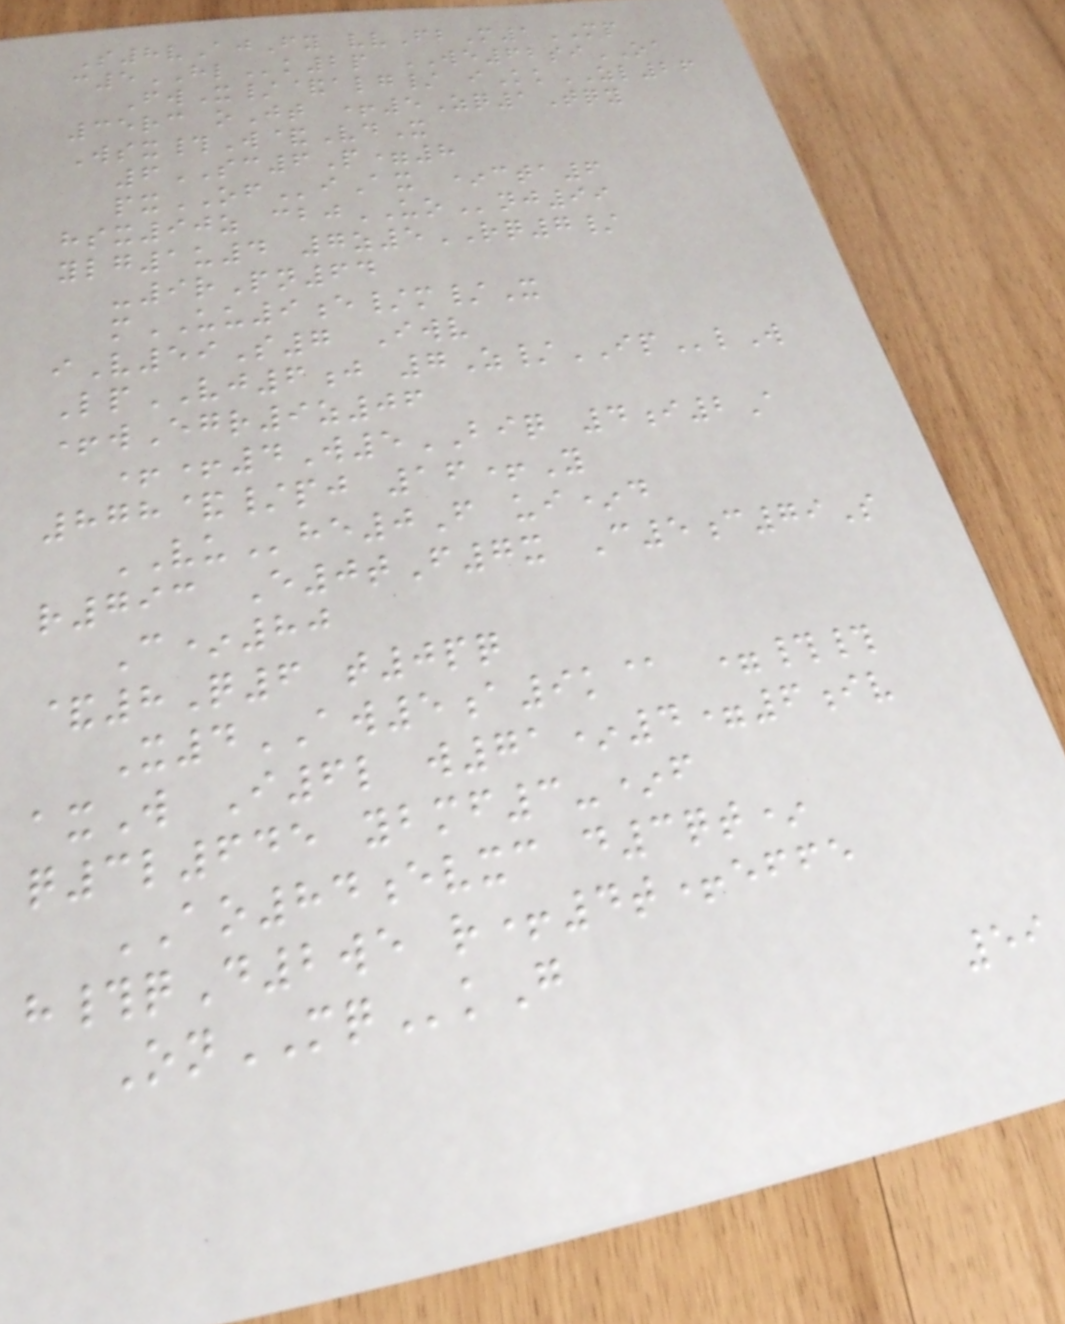S8vAjFy vvFbM1MP
c5HLk2p WE62siOA
FwX/&alg/ iKkZL26
35rc oJt +5Zq1Tqy
Wsx#W&VdX
6SC6P=8
pxOFiAx *cta6
hsx90z cbjUOnj99
ylg1u4 7z5RQ7/
-9rPn64
mUU9e/m/X
iV59S7 Iwv
LpVJ6j 7Z/IPlW
+wEgr9z06
++4W5BIQ 4i2A
878&/pj 16+Y
VUhe0F ui*d
r793 E0tF7x C5c79S
C*80
&8Q6 t0pq
X4AW5a9k@ =##
axW I6l w71*4=6iv
q3l645 ybmf3-*f
AO84evxc d3qt*
h#qD2we r+4t+effe
OnMQkG
59
